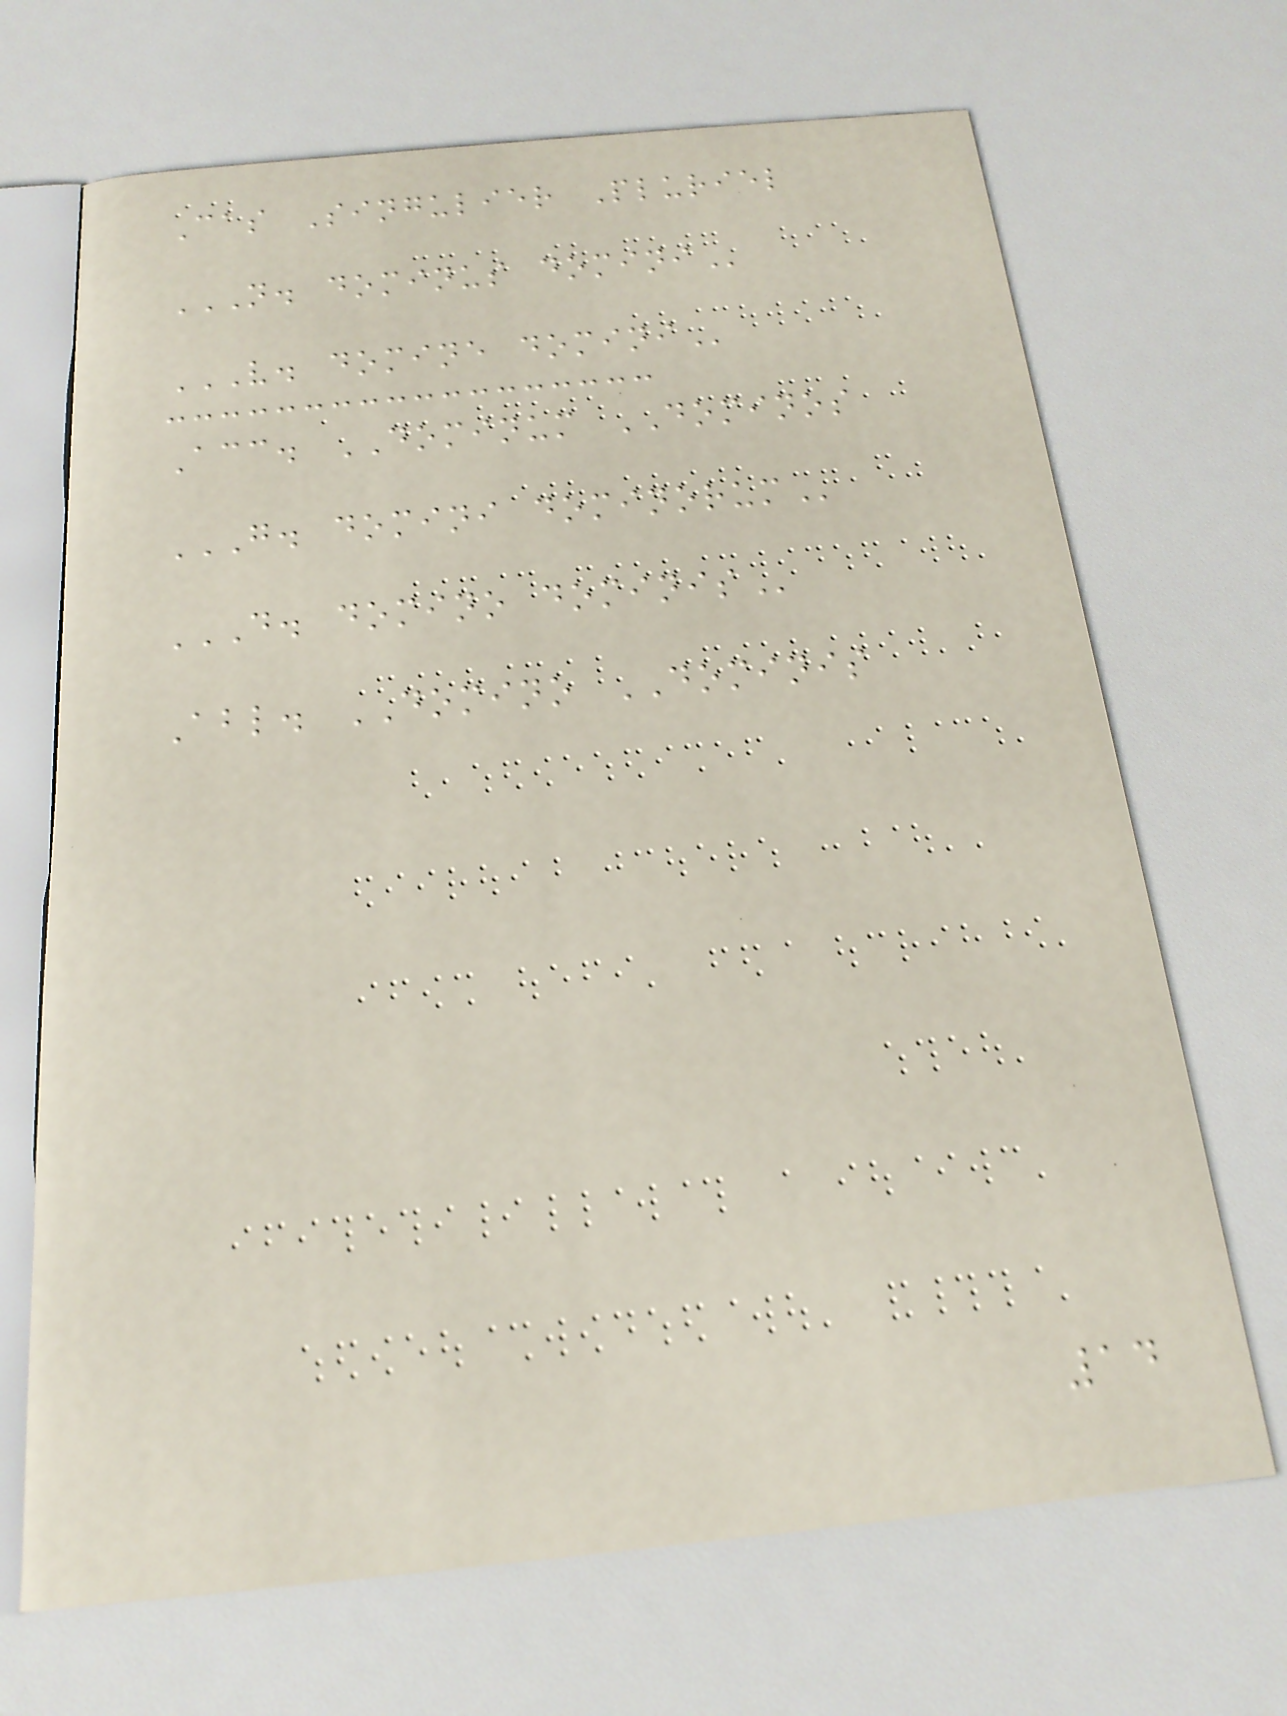Cas Singulier Pluriel
N. DOMINUS DOMINI
V. DOMINE DOMINI
Acc. DOMINUM DOMINOS
G. DOMINI DOMINORUM
D. DOMINO DOMINIS
Abl. DOMINO DOMINIS
14
